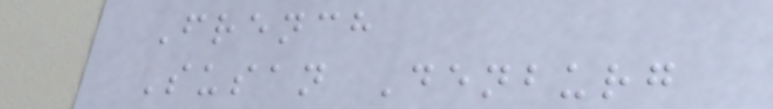French
Susan Denburg
